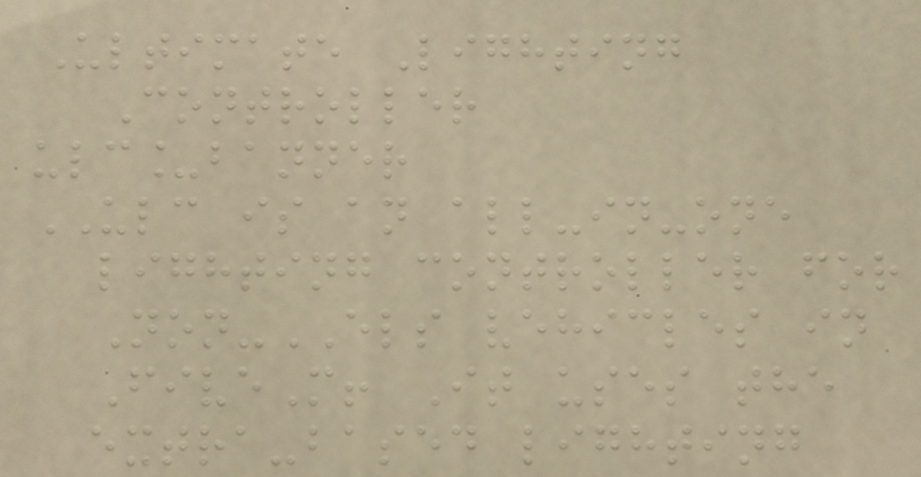Ultimate Lighting
Controller
ulc_banner
ULC is an all-in-one
lighting controller for
Non-ELS vehicles in
FiveM! It uses the
extra-based lighting
